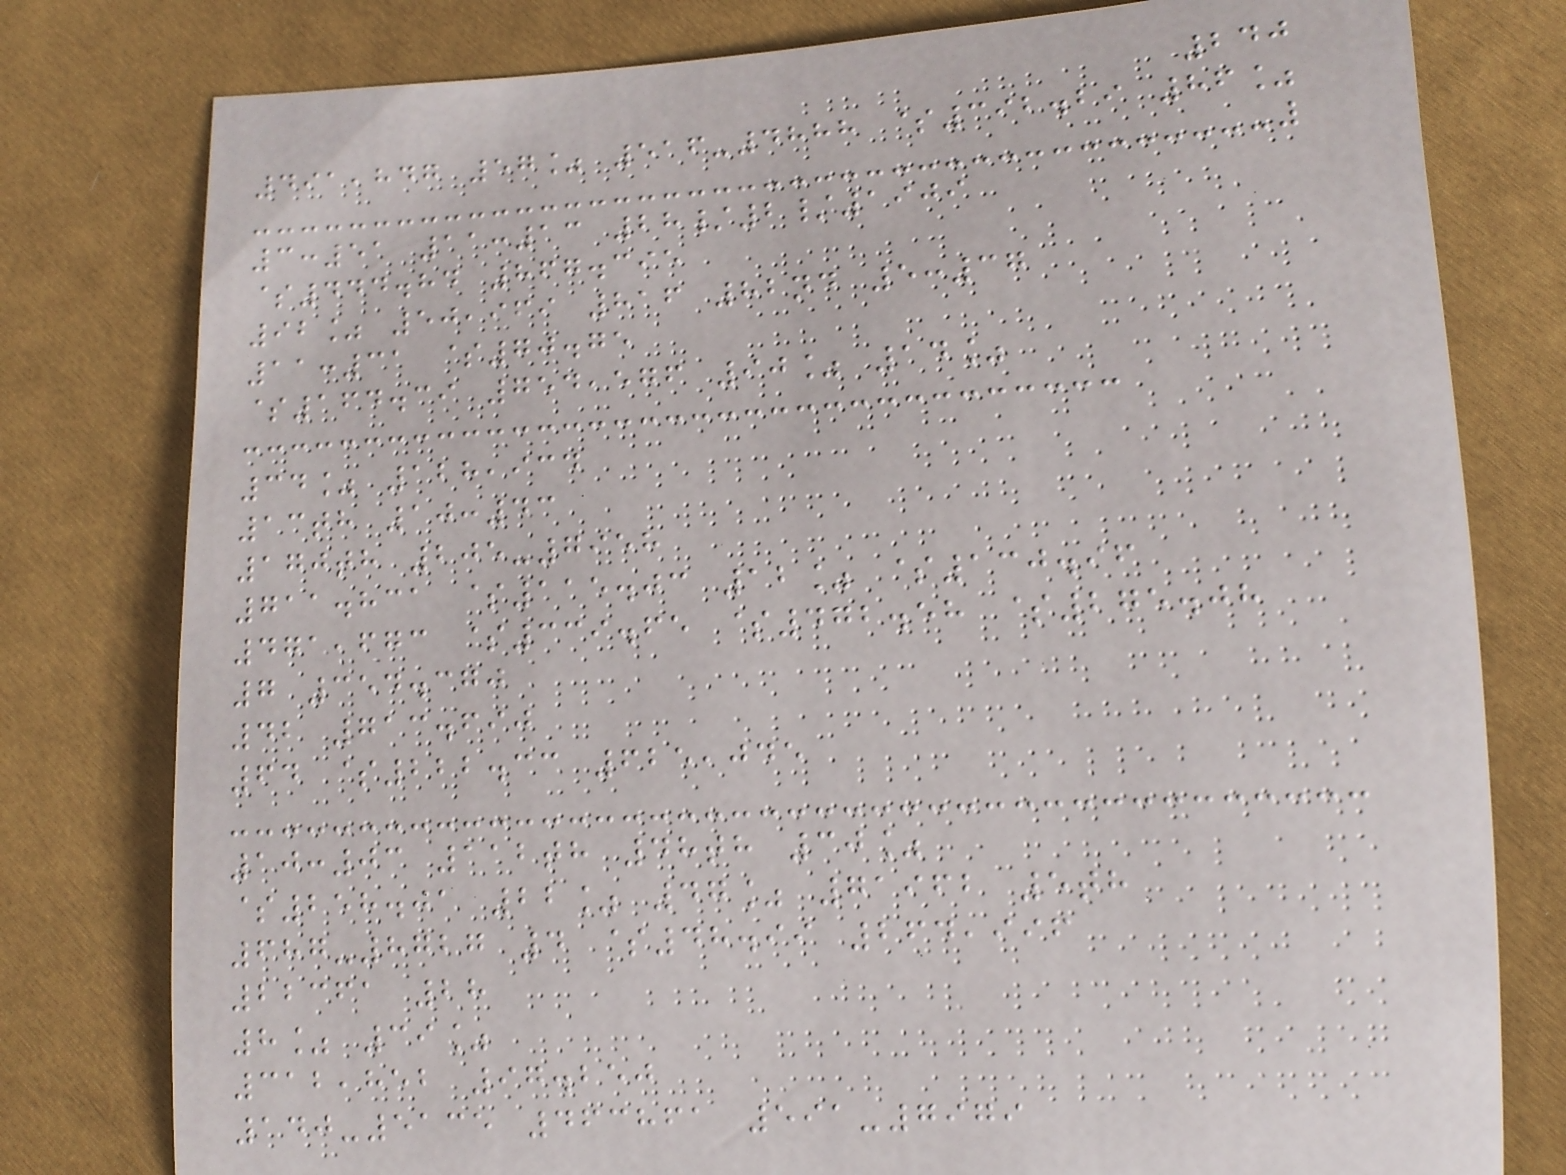240
491,847 57% 516-4888 $392.29 86%
3:51 11:13 28/2/1909
$444.84 867.395
92% 50,969 816 82nd 5:37
11:31 $70.75
$164.39 754,576 90% 14%
34% 128,934
13th 10:43
170th 205-7958
711.831 $115.03 12% $130.96
471,673 $339.65 $472.58 $275.08
7 354.370
42 713.690
64 $222.33 625,045
10:03 112th 48th 30%
$258.01 22% 47% 71962 5th
687-8727 4 $48.99 264,996
22361 28
8% 39%
312,852 97.250
140-5135 463861 591-7979
